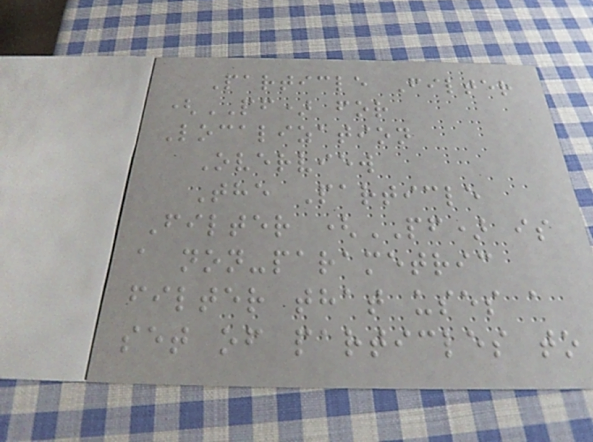Particle Filter
(PF) for
Localization
Overview
The Particle
Filter (PF) is
a non-parametric
filter that uses a
set of particles to
